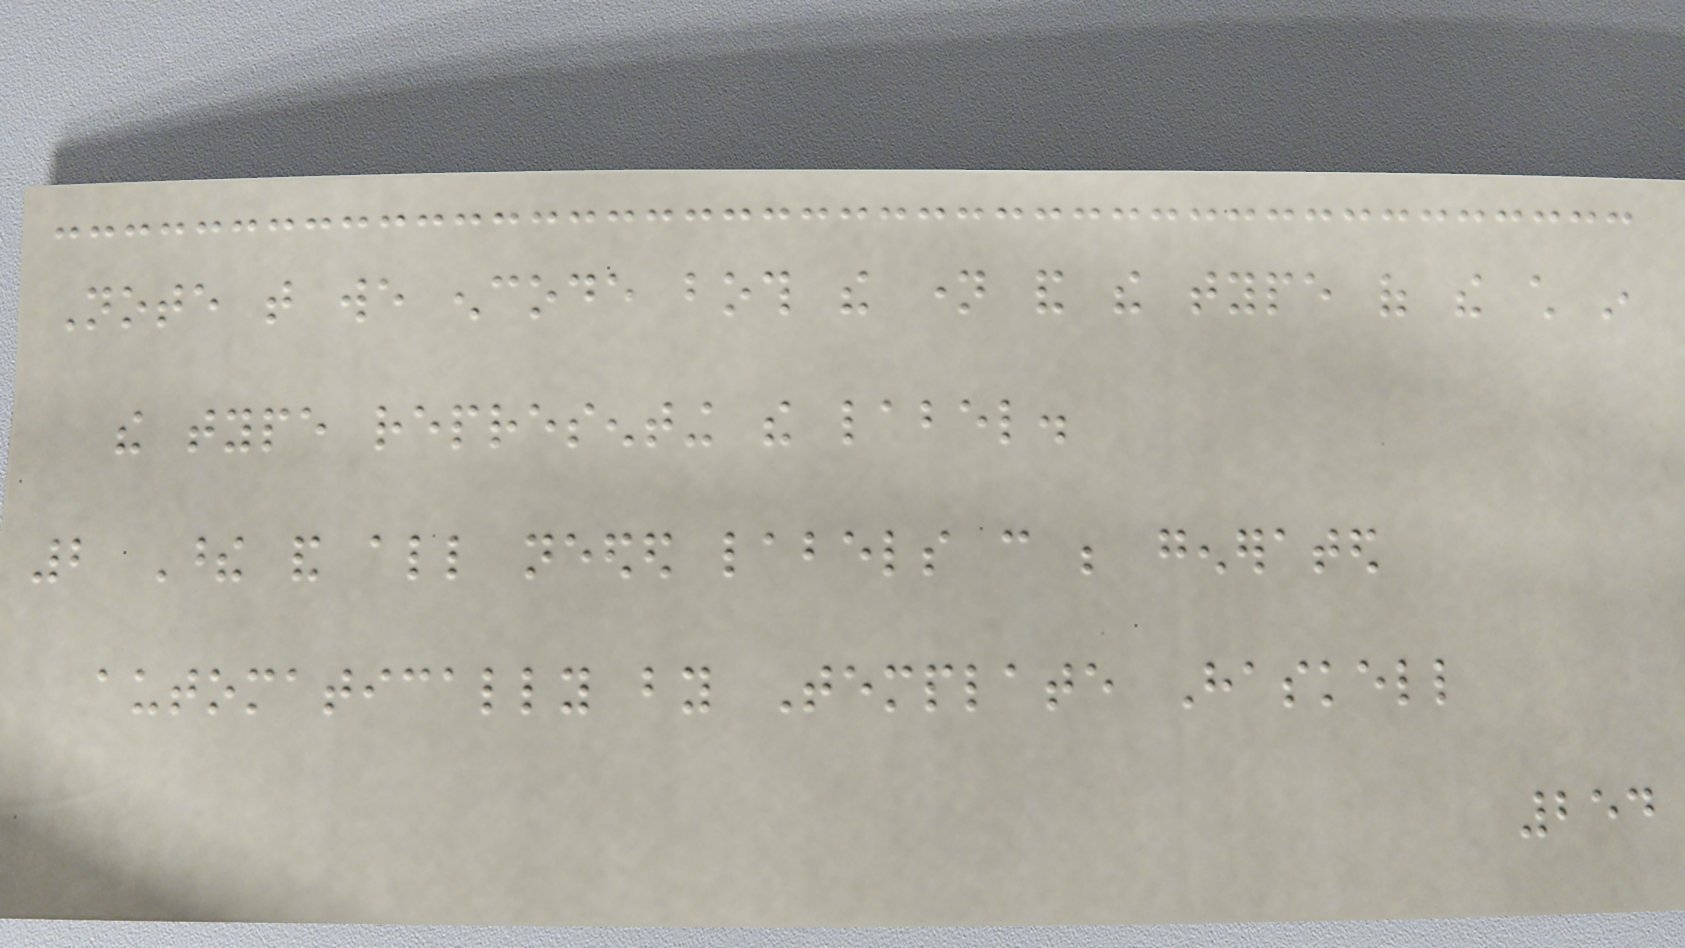Note that we encode both the name and the type of the child in
the type representing the label.
2 These and all needed labels can be generated
automatically by Template Haskell
254
